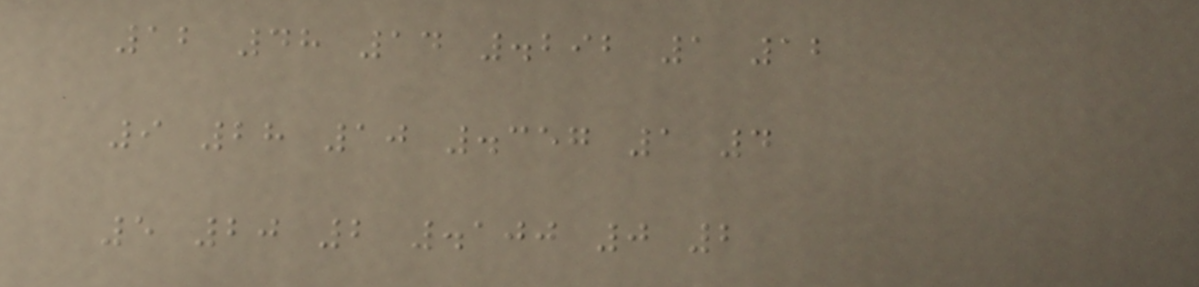12 48 14 .292 1 12
9 28 10 .357 1 4
5 20 2 .100 0 2
